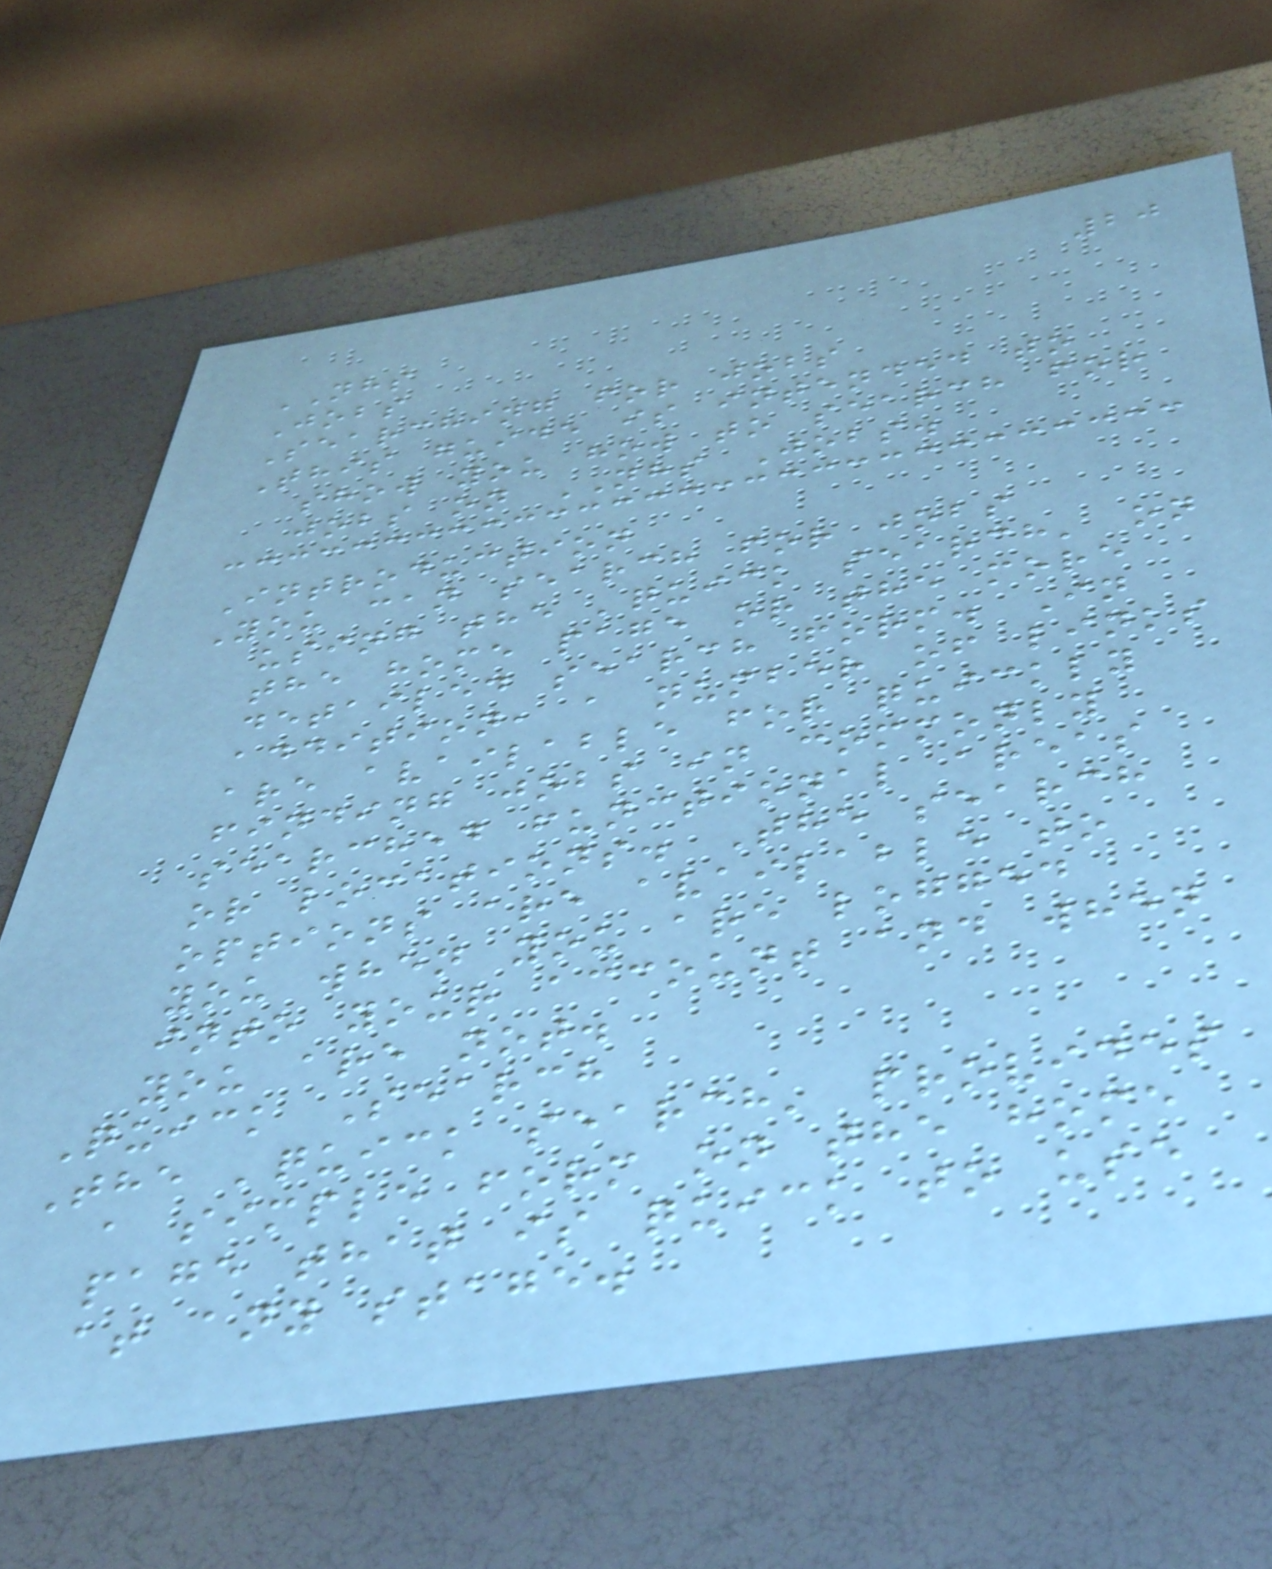20
NHS
Jobs
Searching for jobs
This guide is intended to
show you how to search for
jobs on NHS Jobs.
Introduction
You can search for jobs
using the 'quick search' on
the home page or the more
detailed search form. In
addition, a number of links
are available for quickly
finding jobs in commonly
searched functional areas
or locations. The search
options are available to
you when you are logged
into your account and when
you are not.
Quick Search
The 'quick search' provides
a simple form on the home
page that is quick to use
at any stage.
